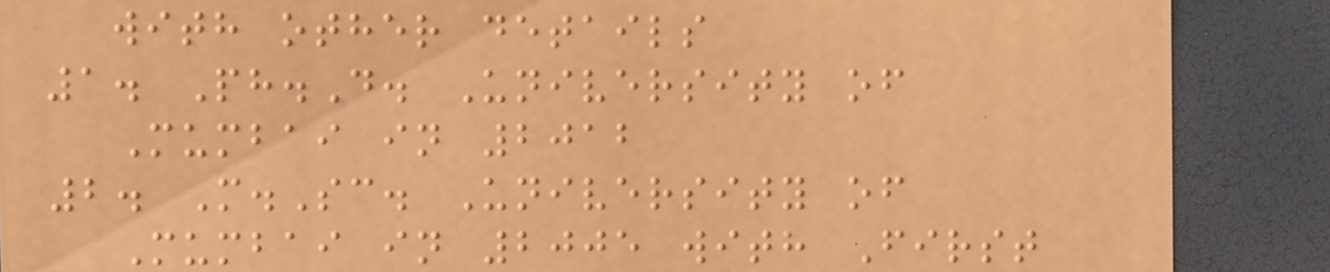with other details
1. Ph.D. University of
Mumbai in 2012
2. M.Sc. University of
Mumbai in 2005 with First
